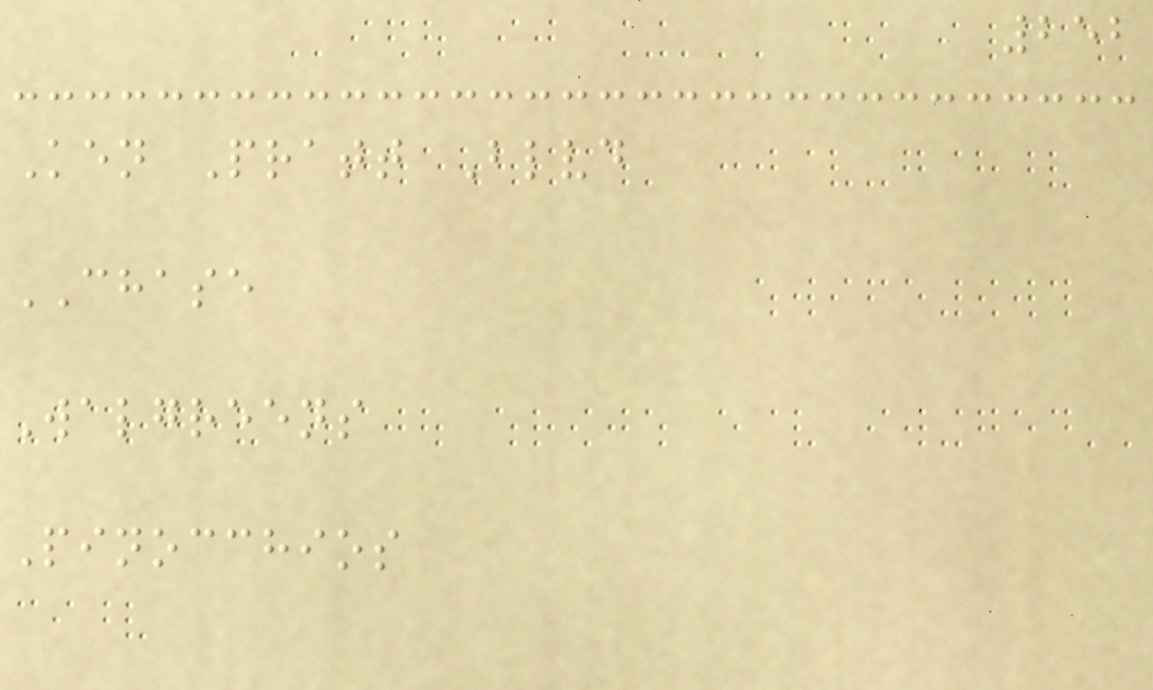252
Ken Pratt Blvd
CHASE
Walgreens
Pinocchios
